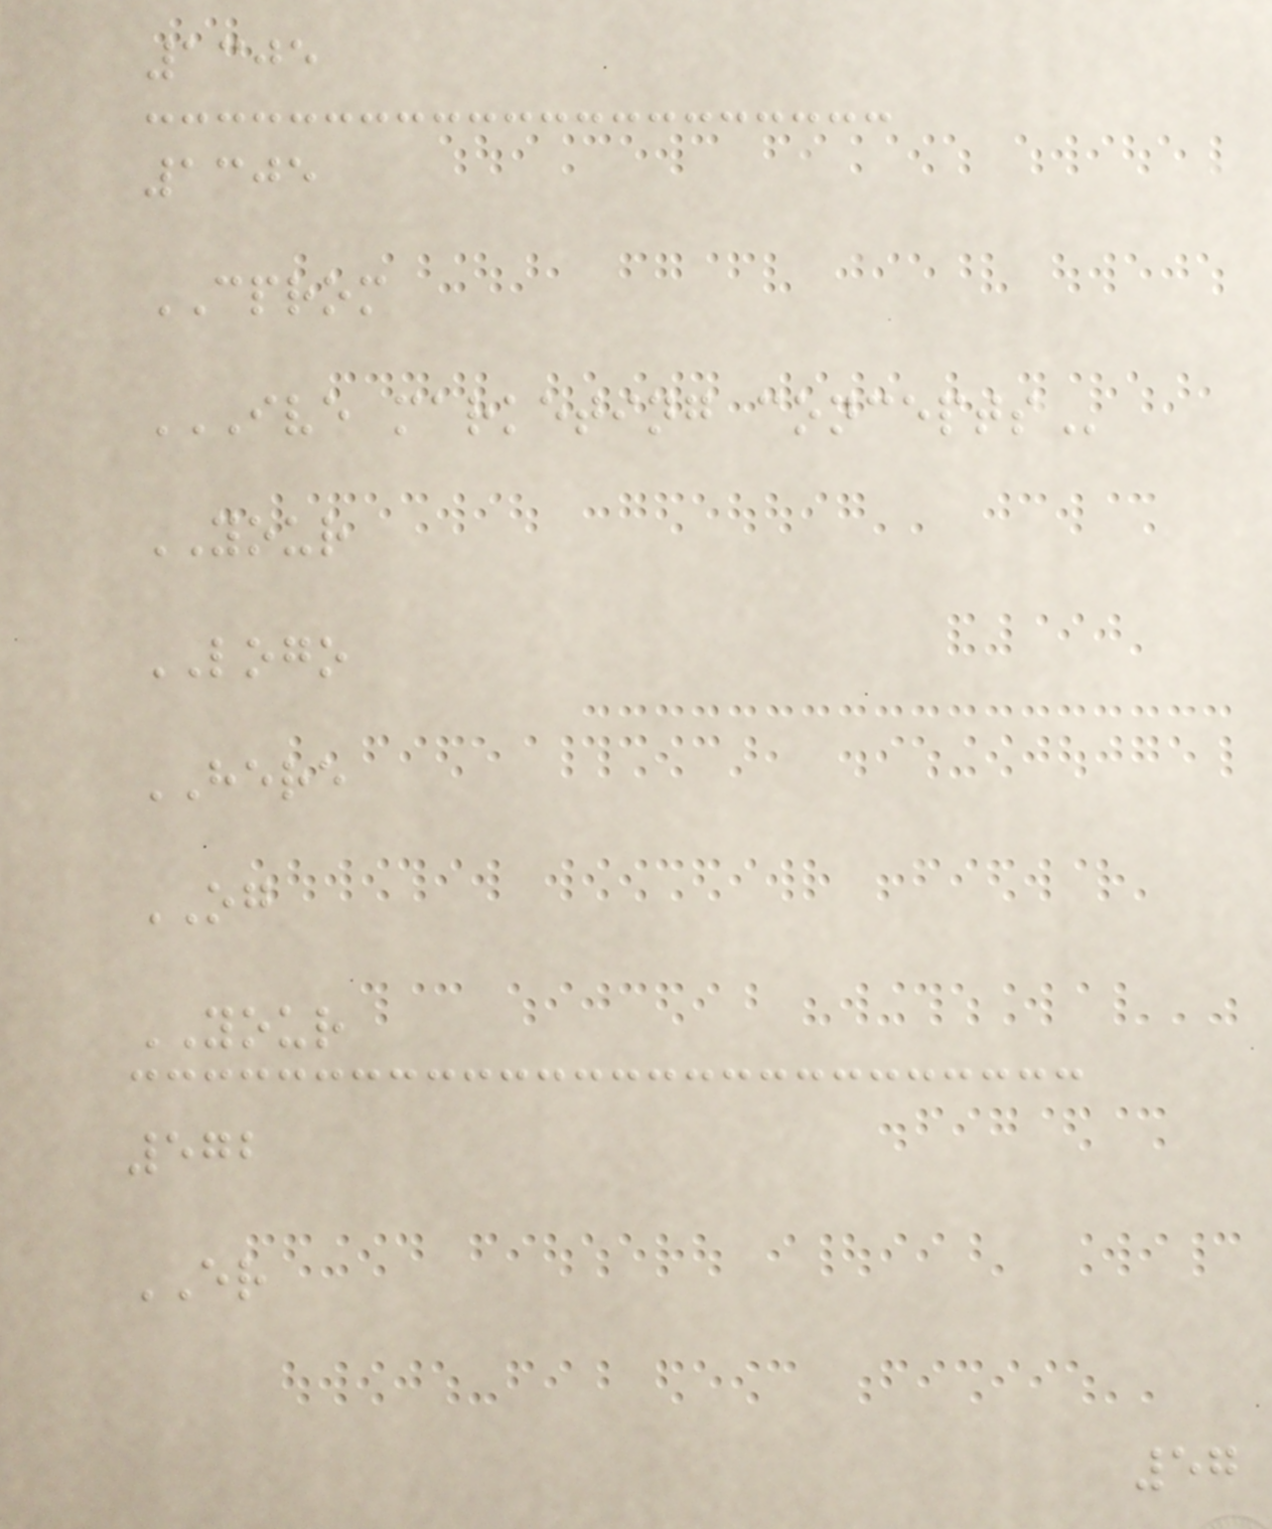1305
1305
CPROM
IVE MARKETING CONCEPTS
YOUR
LOGO
HERE
OG
YOUR
572
ER
57
